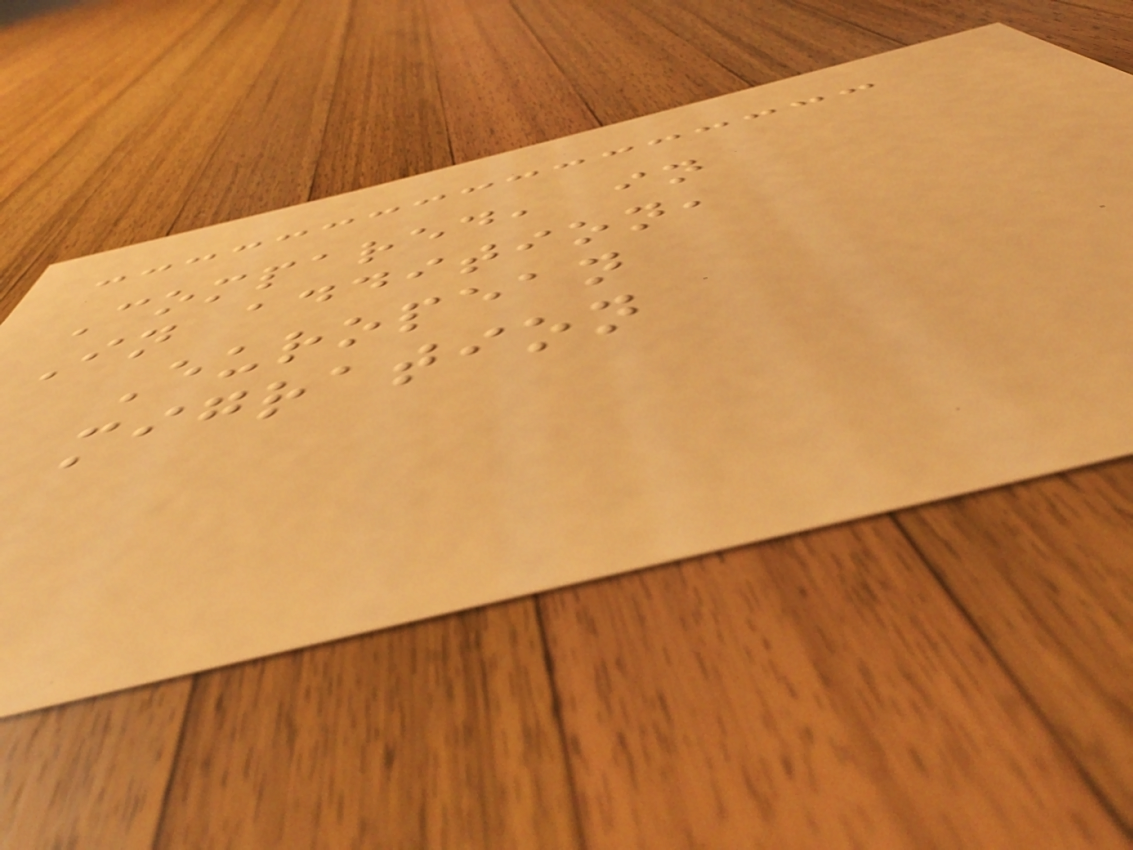Compared, in
In addition,
European
migration
